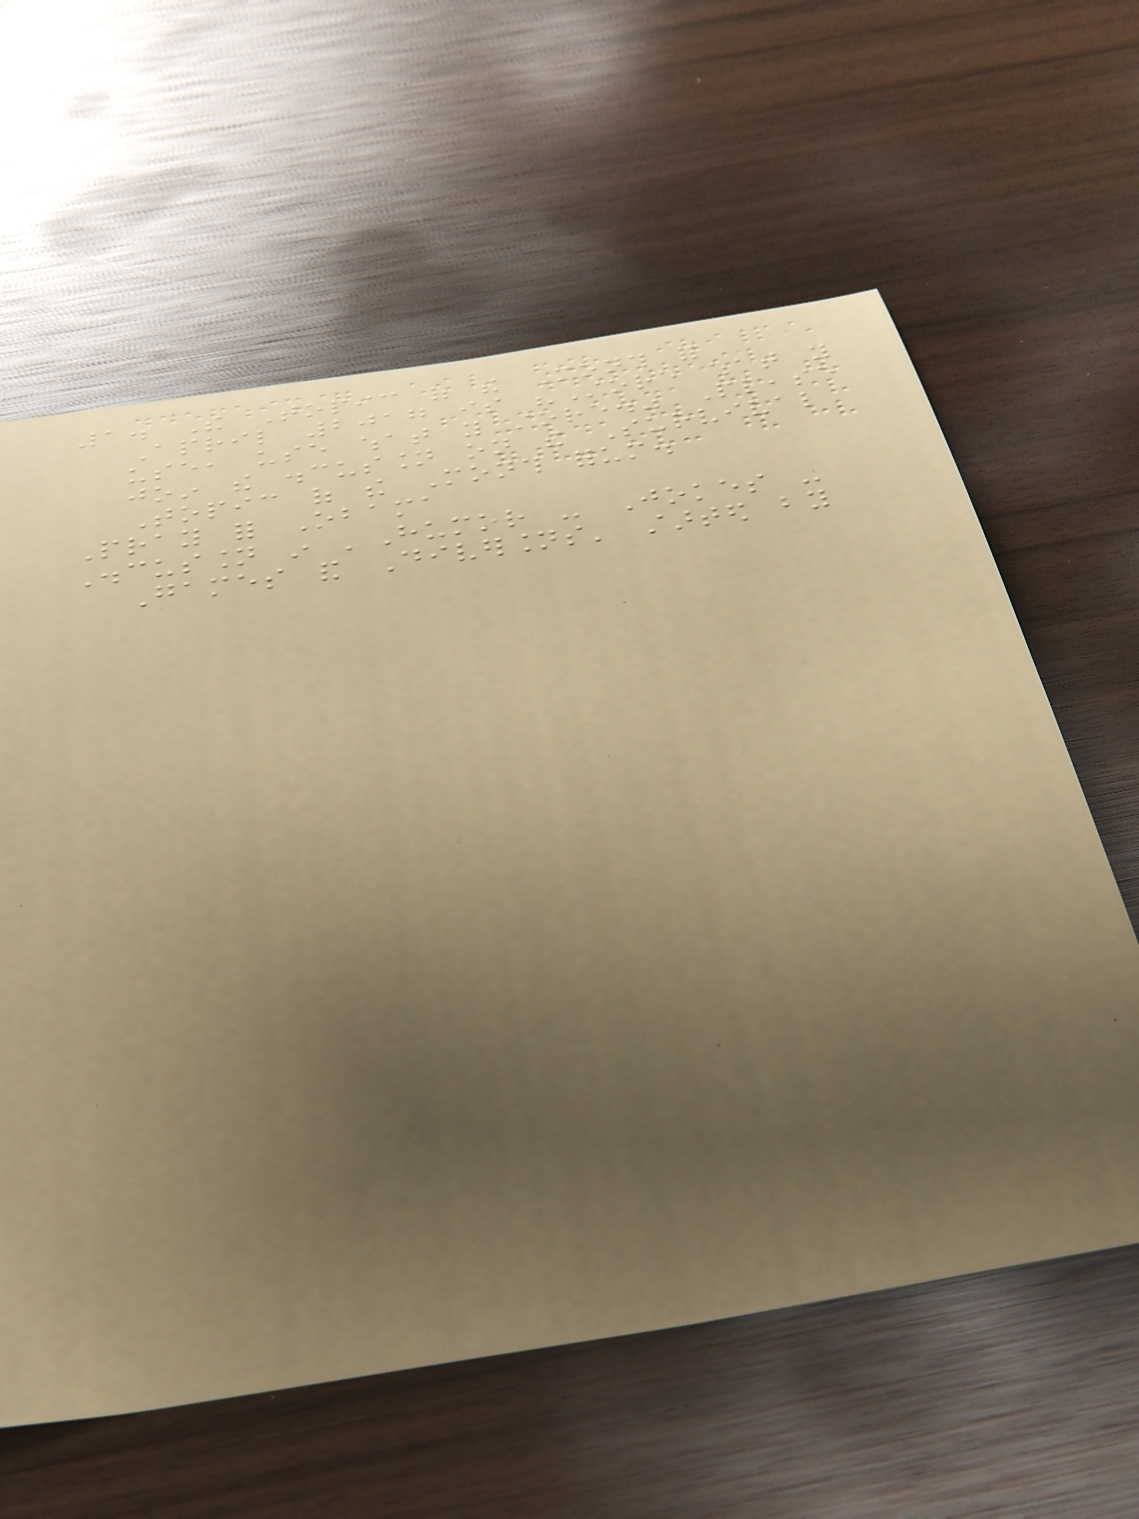1. The Topic of the Month for
April 2017 is "Store what you
use, use what you store." Please
join the discussion on the Survival
Topic of the Month forum.
Pray for Obama
Discussion in 'Humor - Jokes -
Games and Diversions' started by
